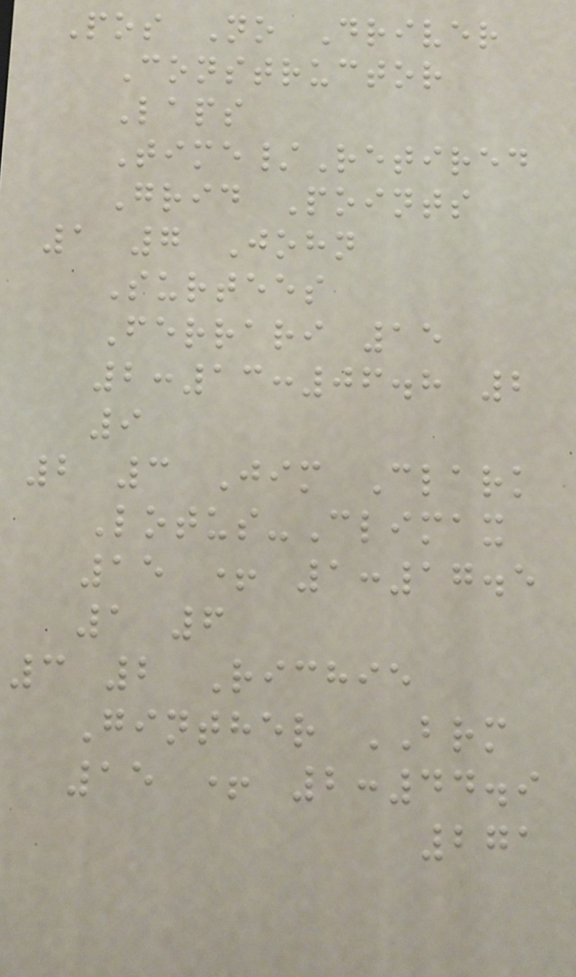Pos No Driver
Constructor
Laps
Time/Retired
Grid Points
1 7 John
Surtees
Ferrari 15
2:13:06.8 2
9
2 3 Jim Clark
Lotus-Climax
15 + 1:17.5
1 6
3 2 Richie
Ginther BRM
15 + 2:44.9
271
